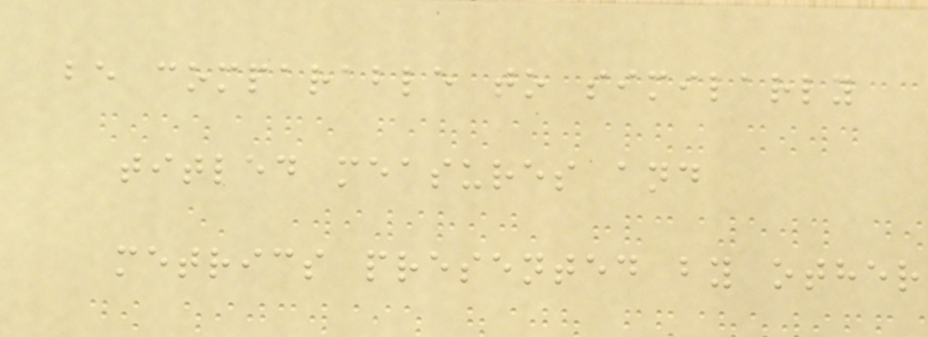be comparable to similarly
titled measures and
metrics presented by other
